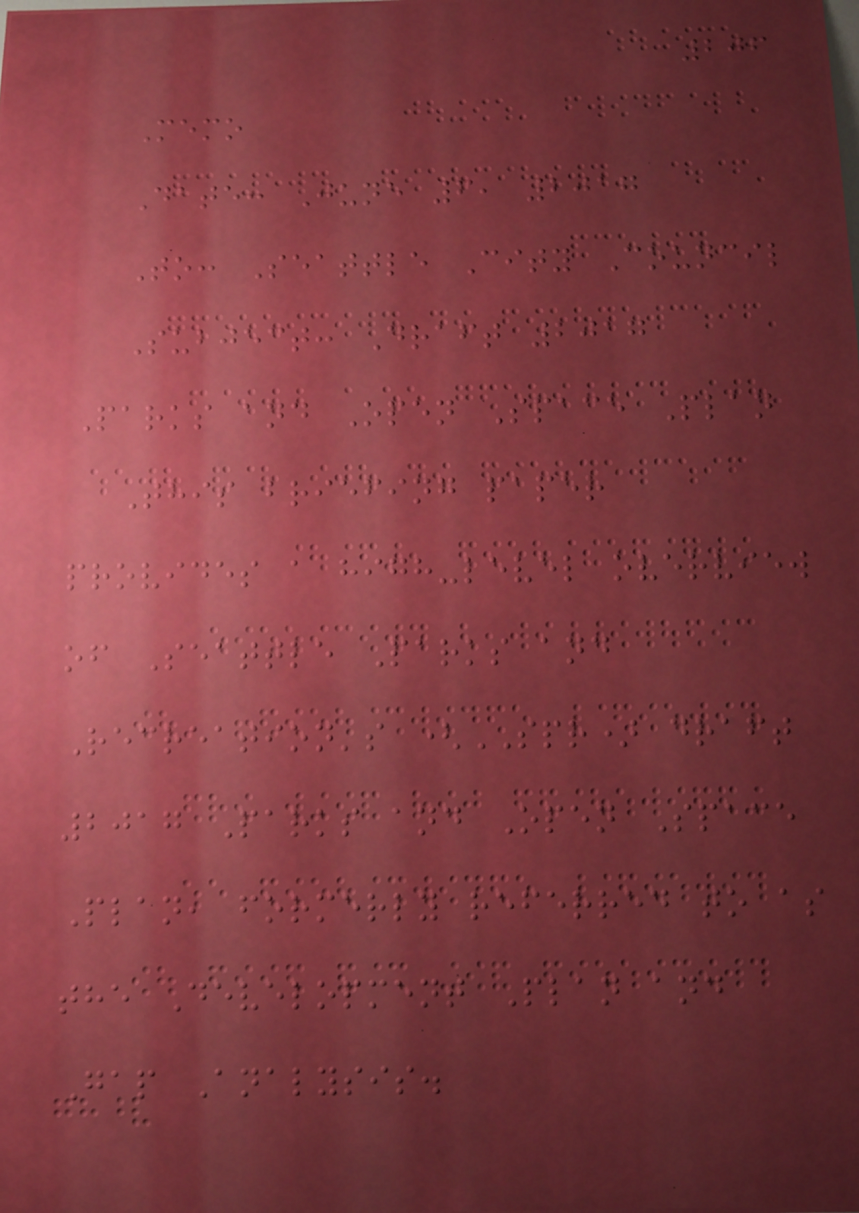206
Memo
Date: June 6, 2017
To: Seattle City Council
Subject: Draft 2017
Parks and Open Space Plan
This briefing paper
provides a high-level overview
of Seattle Parks and
Recreation's (SPR) draft
2017 Parks and Open Space
Plan, formerly referred to as
the Development Plan and
Gap Analysis.
